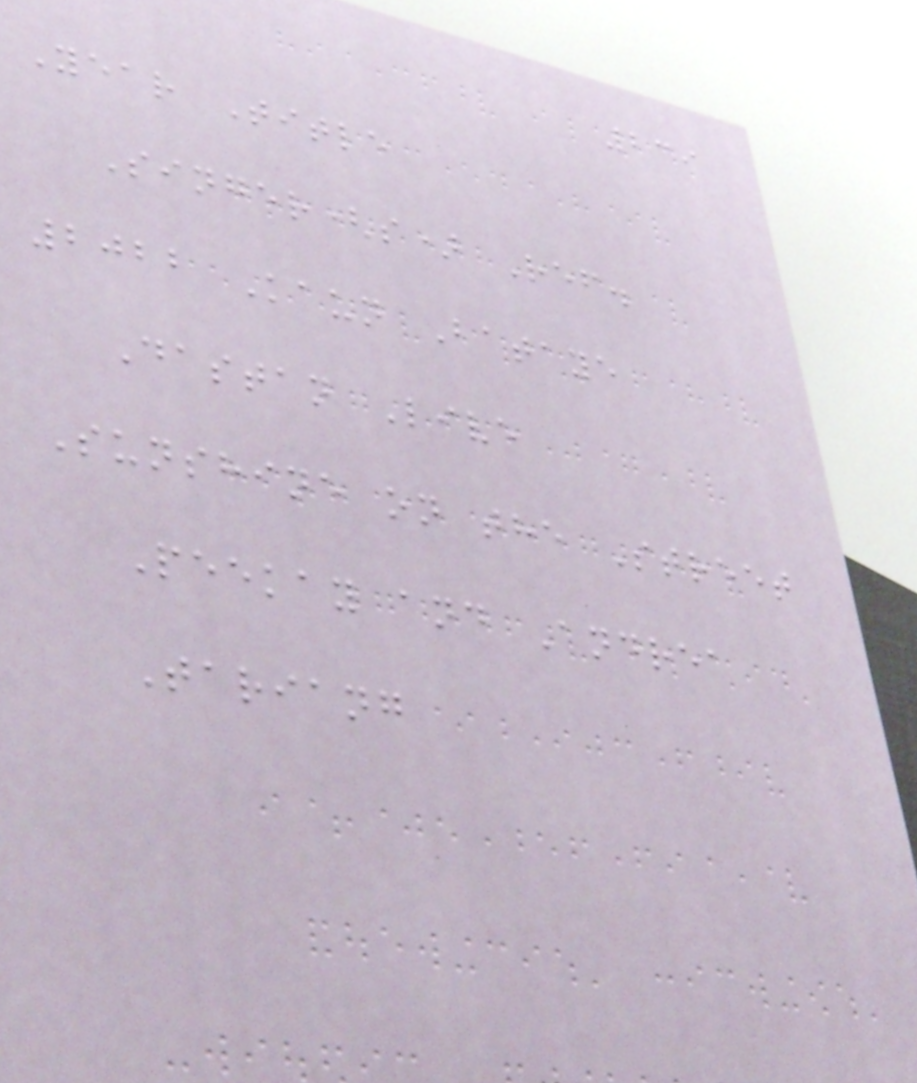239
Year Title
Singer(s) Ref.
2022 Kaun Bataye
Dastan Live
Sunshine on the Street
Peekay and Andrea
Tariang
